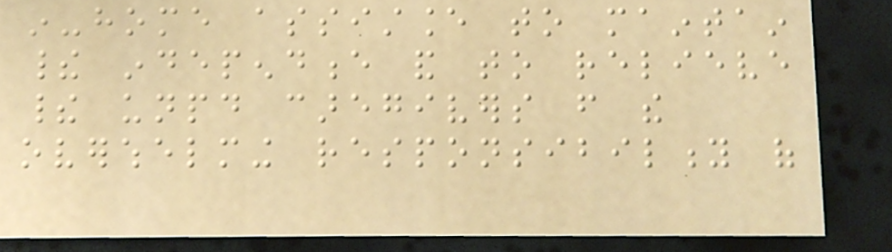in-home assistance to maintain
their independence and to relieve
their unpaid caregivers from the
overwhelming responsibility of
